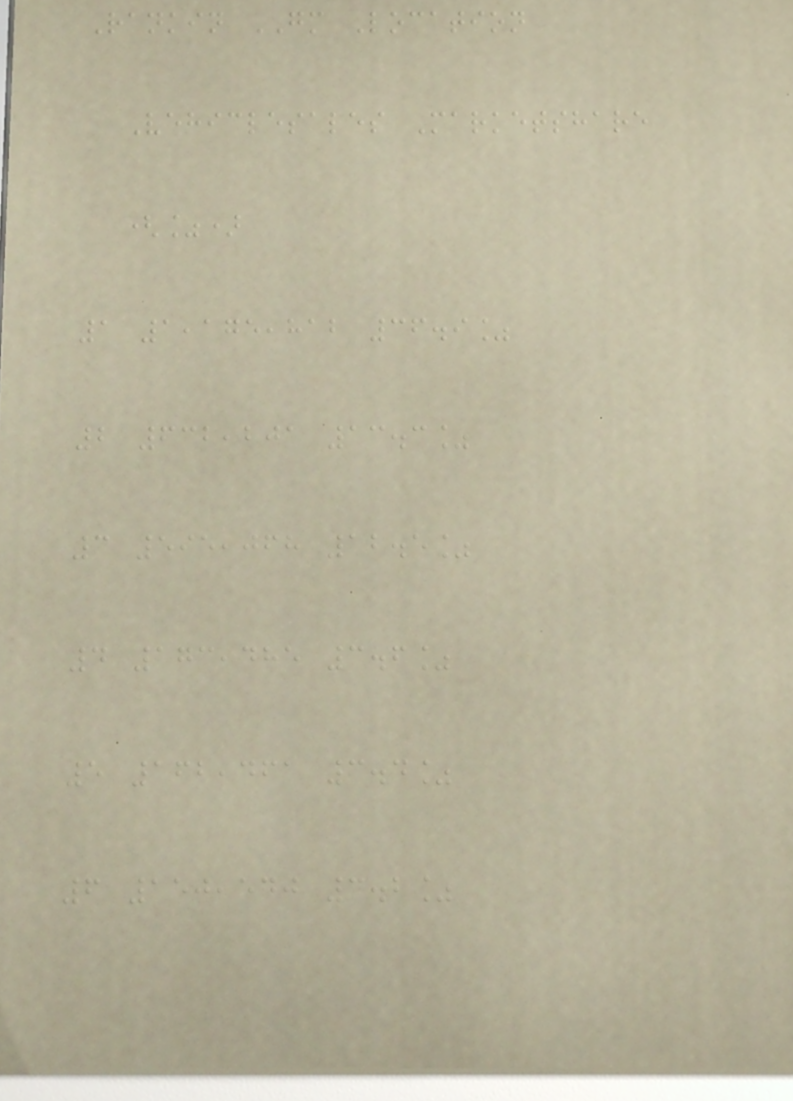Rankin GM Location
Vehiclesales Marketshare
(%)
1 1,175,812 36.9%
2 632,201 13.3%
3 595,068 12.5%
4 173,485 3.6%
5 162,461 3.4%
6 150,540 3.2%
